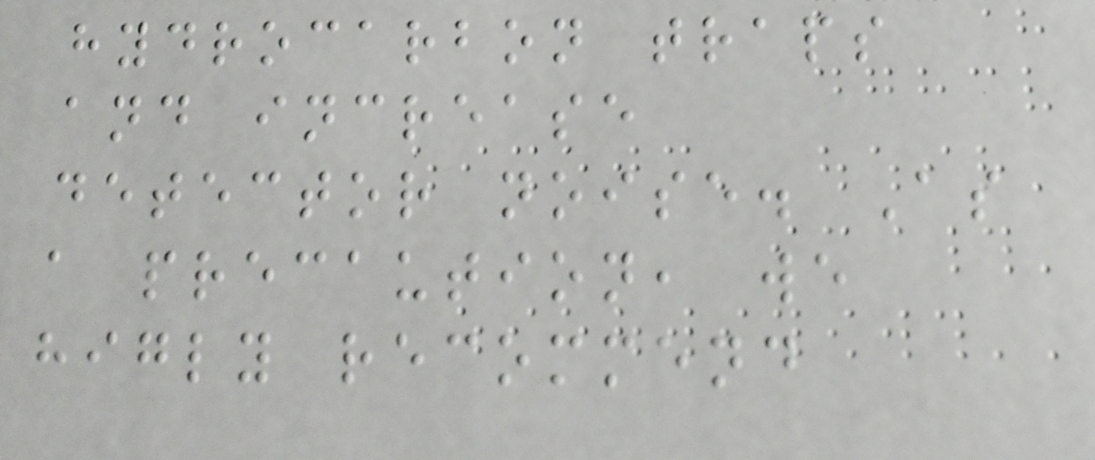hydrocarbon traps
and increase
detector noise. As
a precaution, we
higly recommend
